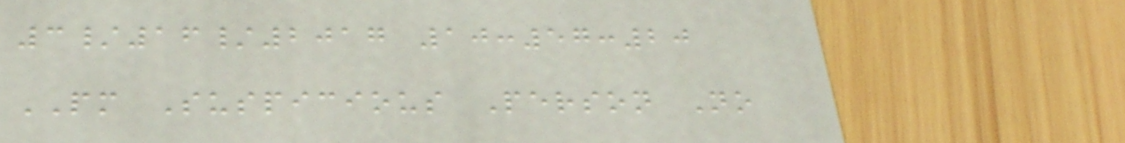3/16/2017 10:57:20
PM Suspicious Person No
